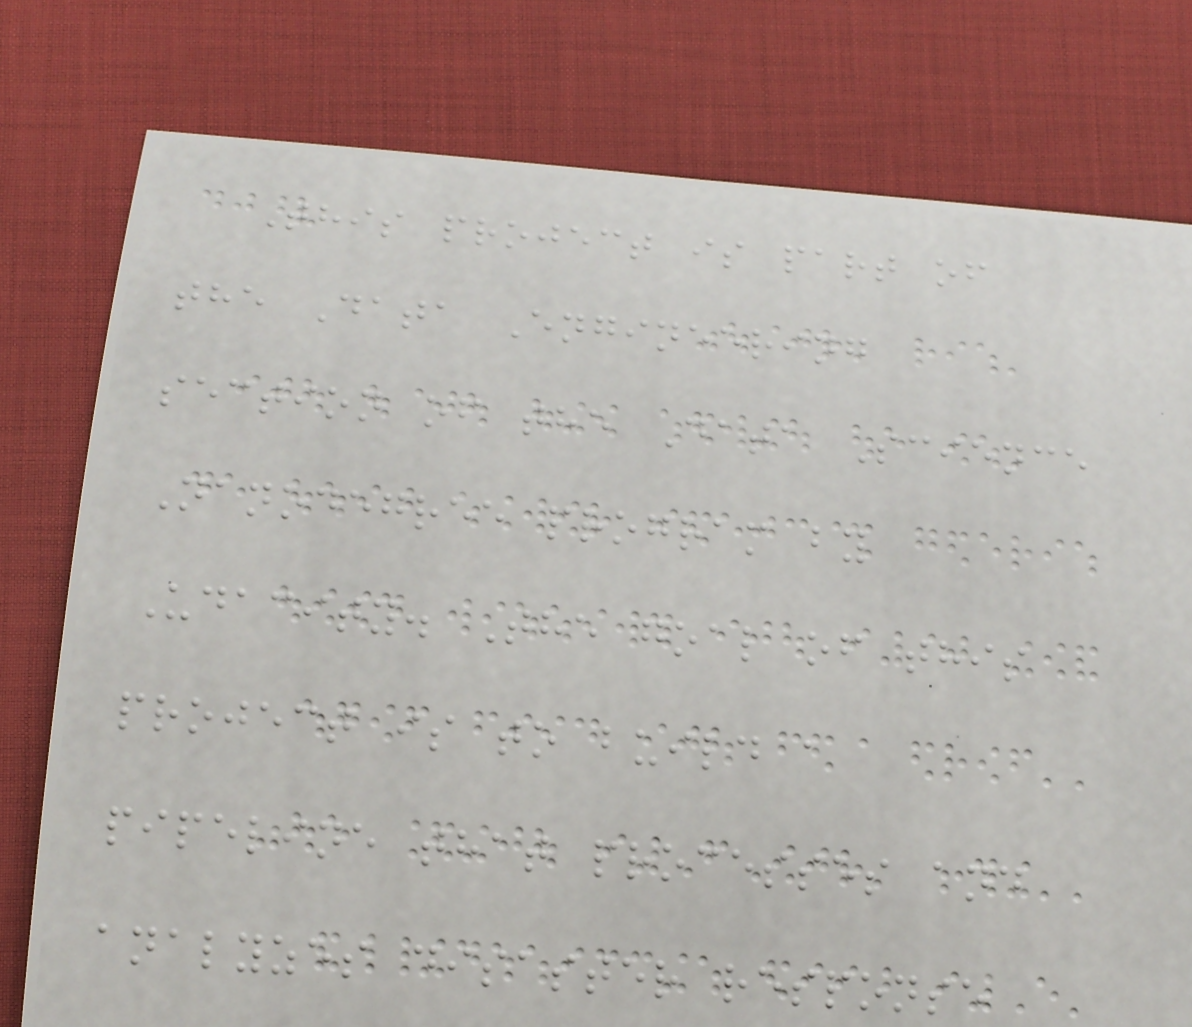This project is part of
the Data Engineering
section of the Data Science
Nanodegree program by
Udacity. The goal of this
project is to build a
pipeline that processes and
analyzes disaster response
